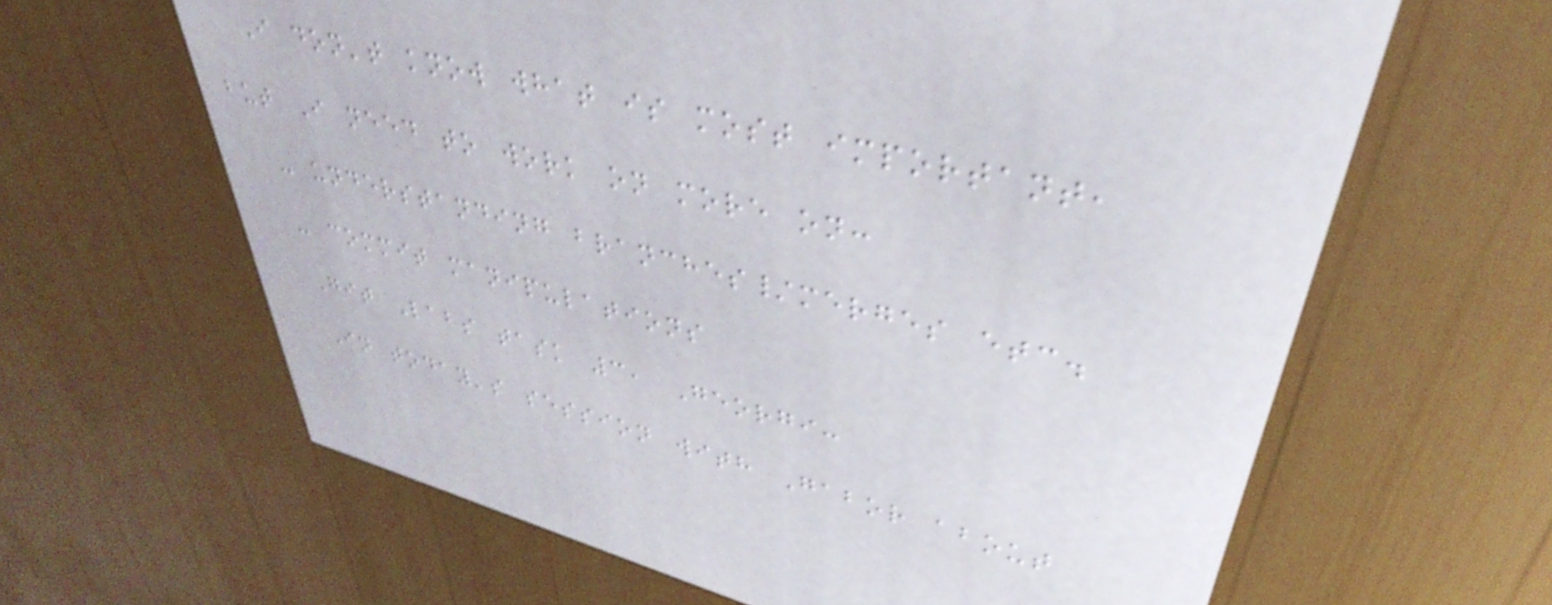I don't know what is most important,
but I need to work on more on:
- understanding branches/merges etc.
- commit manipulations
Git Labs task 3, Georgi:
In today's session with Gabor about
